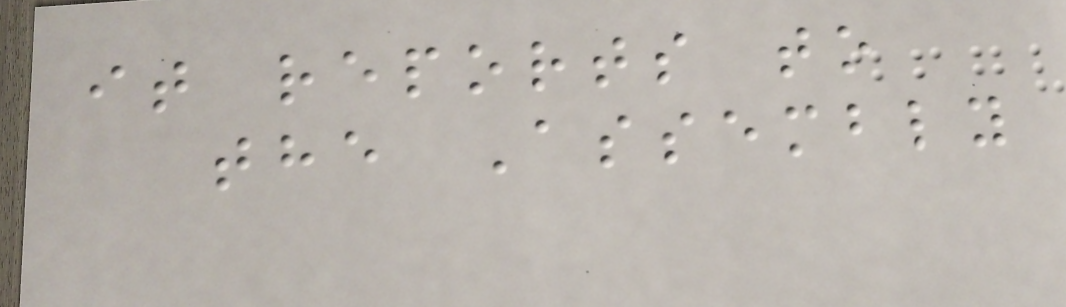it reports to
the Assembly
